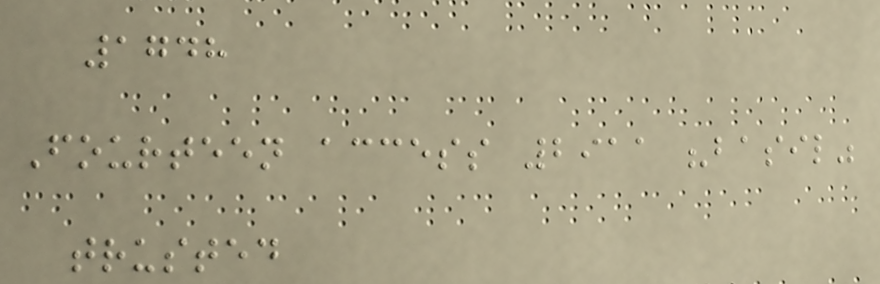1748
Fourteen access 2911 "basil"
trusted
